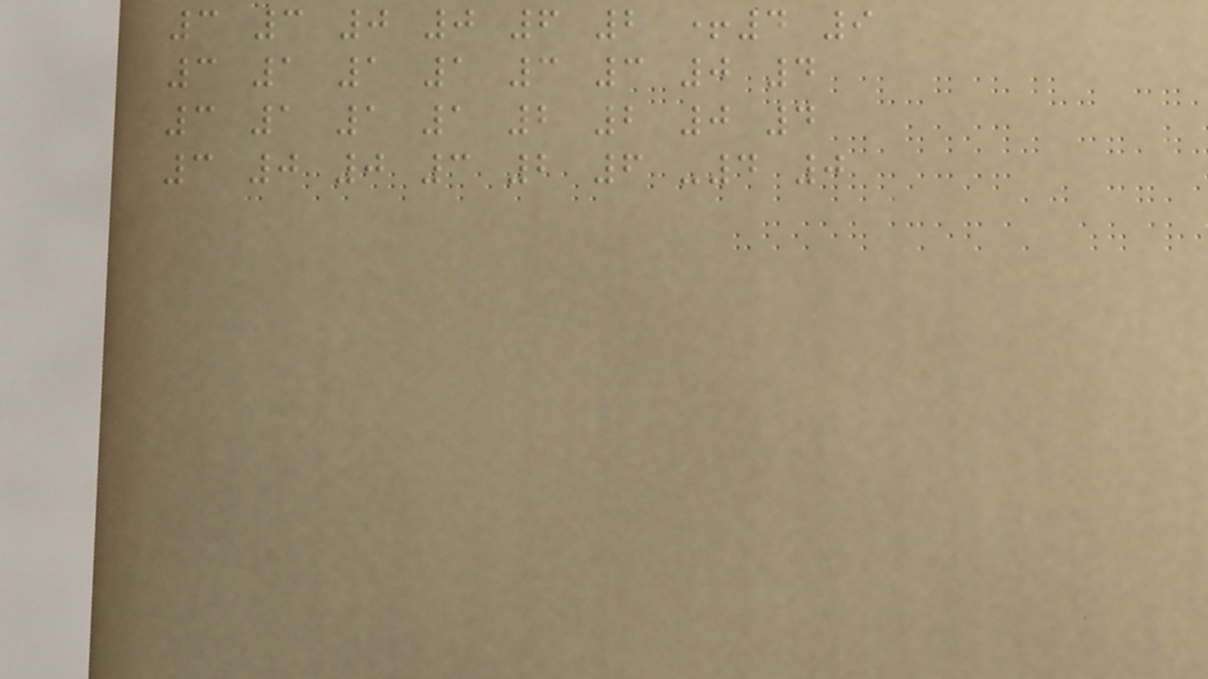3 3 0 0 6 2 +4 9
3 1 1 1 3 3 0 4
3 1 1 1 2 2 0 4
3 0 0 3 2 6 -4 0
